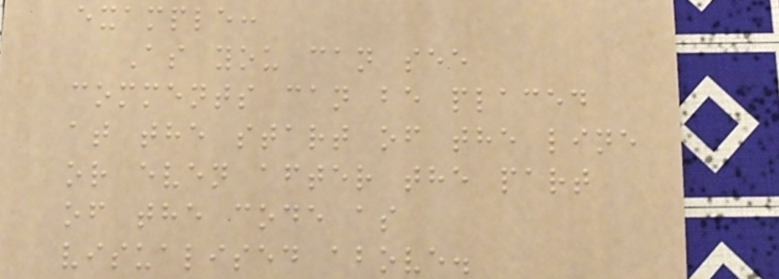example:
As you can see
comments can be placed
at the start of the line
or even after the part
of the code as
visualised above.
